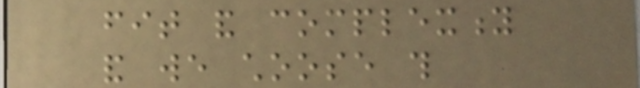fit and complexity
and we choose this
